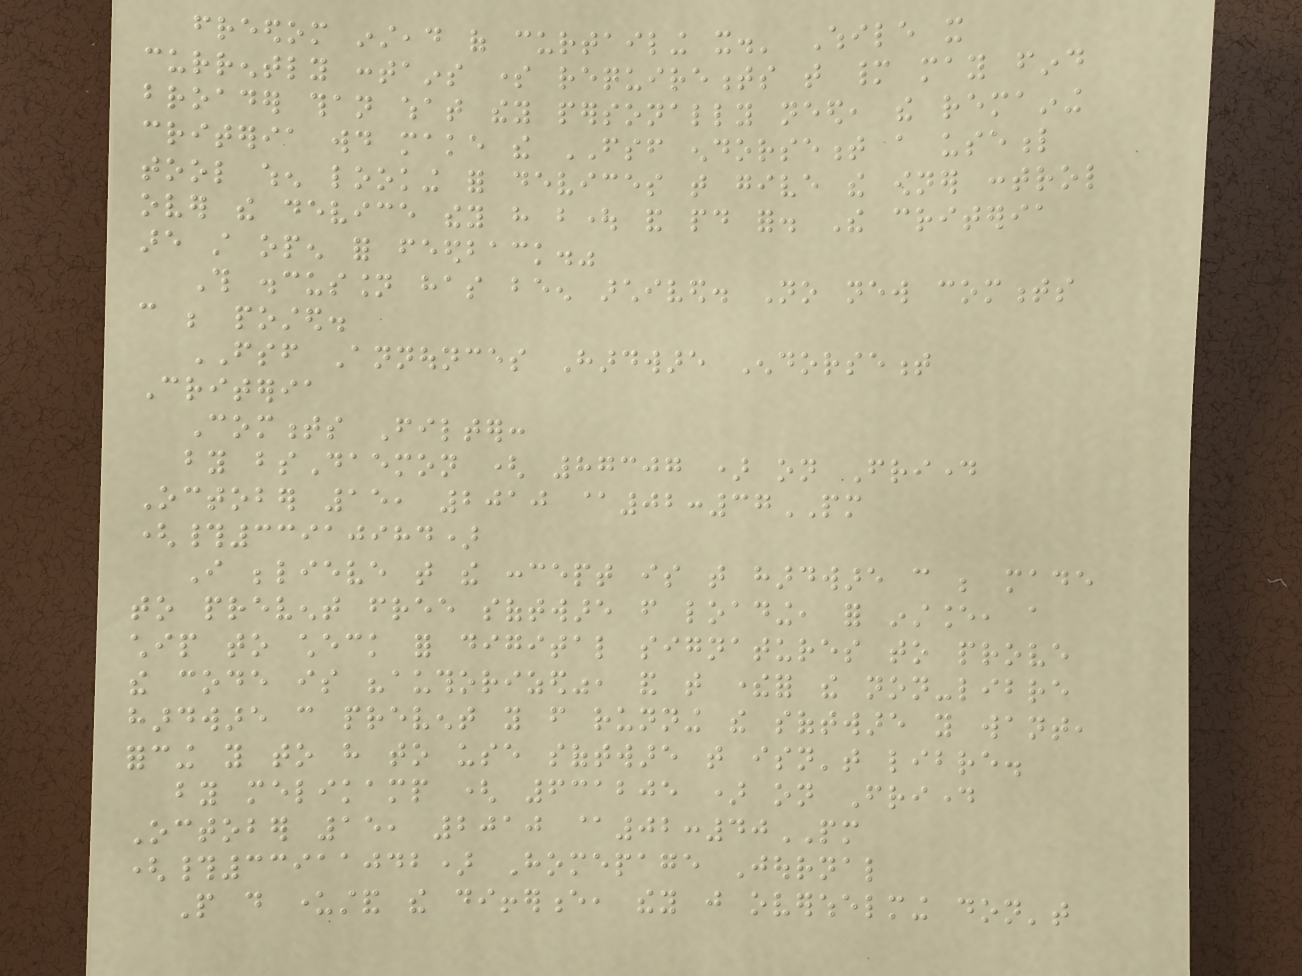freedom instead of curtailing it.' While it
currently contains some requirements that many may find
broader than what they personally need, the remaining
criteria would make the FSF endorsement a useful
tool when looking for devices that give the owner control
over the device they have bought and paid for. The criteria
are still open for feedback."
This discussion has been archived. No new comments
can be posted.
FSF Announces Hardware Endorsement
Criteria
Comments Filter:
by bsDaemon ( 87307 ) on Friday
October 15, 2010 @02:37PM
(#33910984)
I believe that the concept is that hardware can be made
to prevent free software from loading, for instance, a
chip to check for digital signatures to prove
the code is "authorized", and that therefor the non-libre
hardware can prevent you from running the software you want,
forcing you to have to use software that isn't libre.
by melikamp ( 631205 ) on Friday
October 15, 2010 @02:40PM
(#33911042) Homepage Journal
People do understand the difference, they just overwhelming don't
